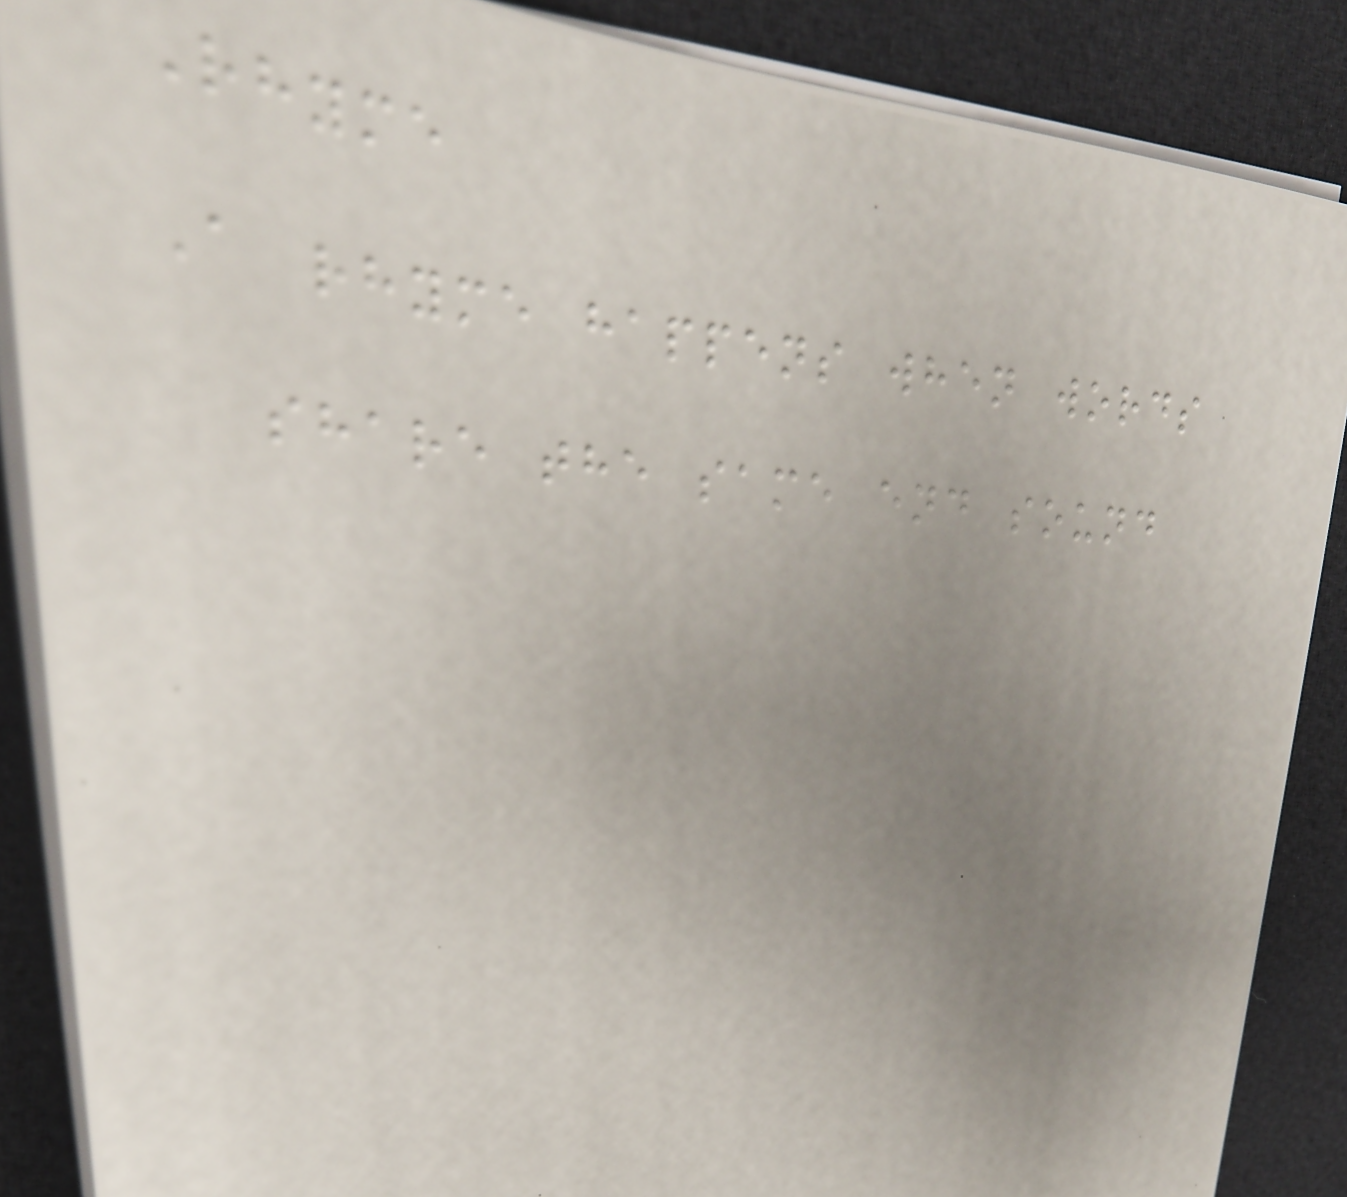Rhyme
A rhyme happens when words
share the same end sound
